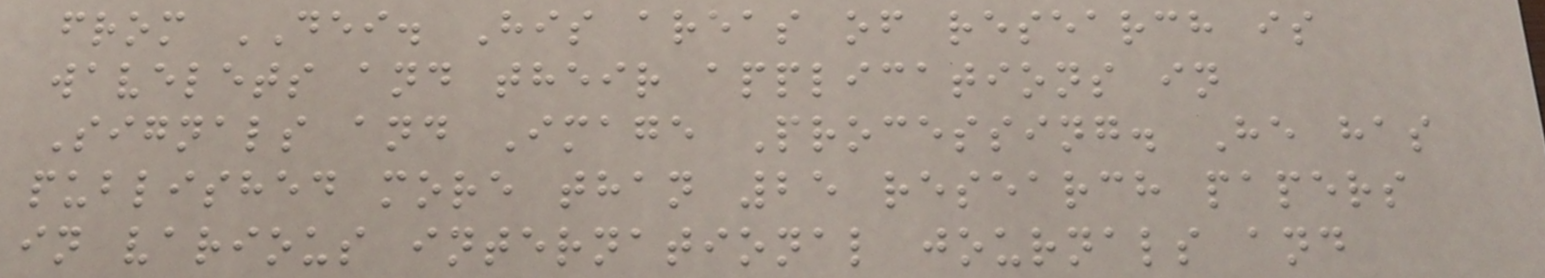from DEI. His areas of research is
wavelets and their applications in
Signals and Image Processing. He has
published more than 25 research papers
in various international journals and
